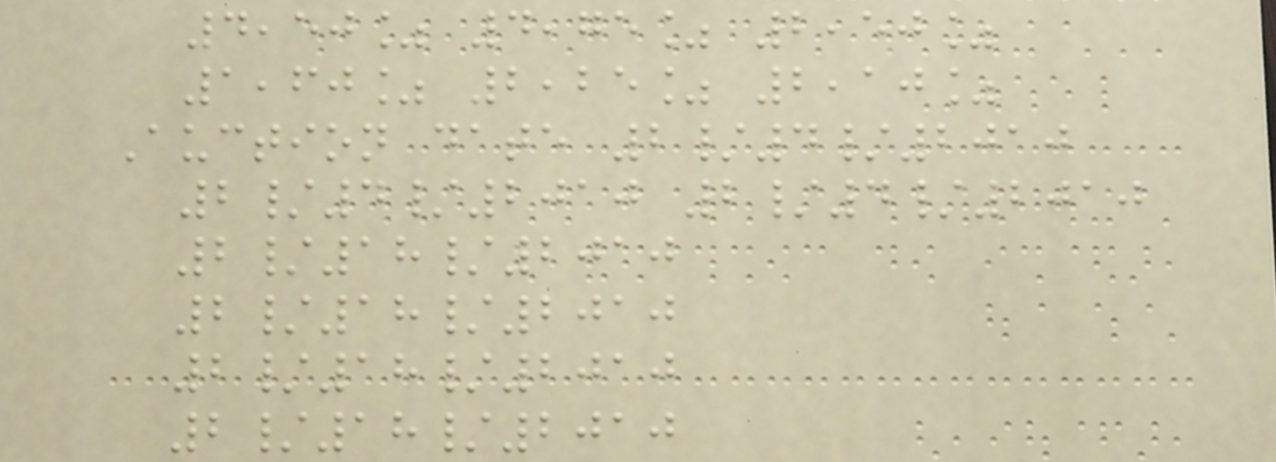4,50% 4,75% 2,50%
1,60% 2,25% 2,10%
Auction date 2/4/2010
2/4/2010 2/4/2010
2/18/2010
2/18/2010
2/18/2010
2/18/2010
